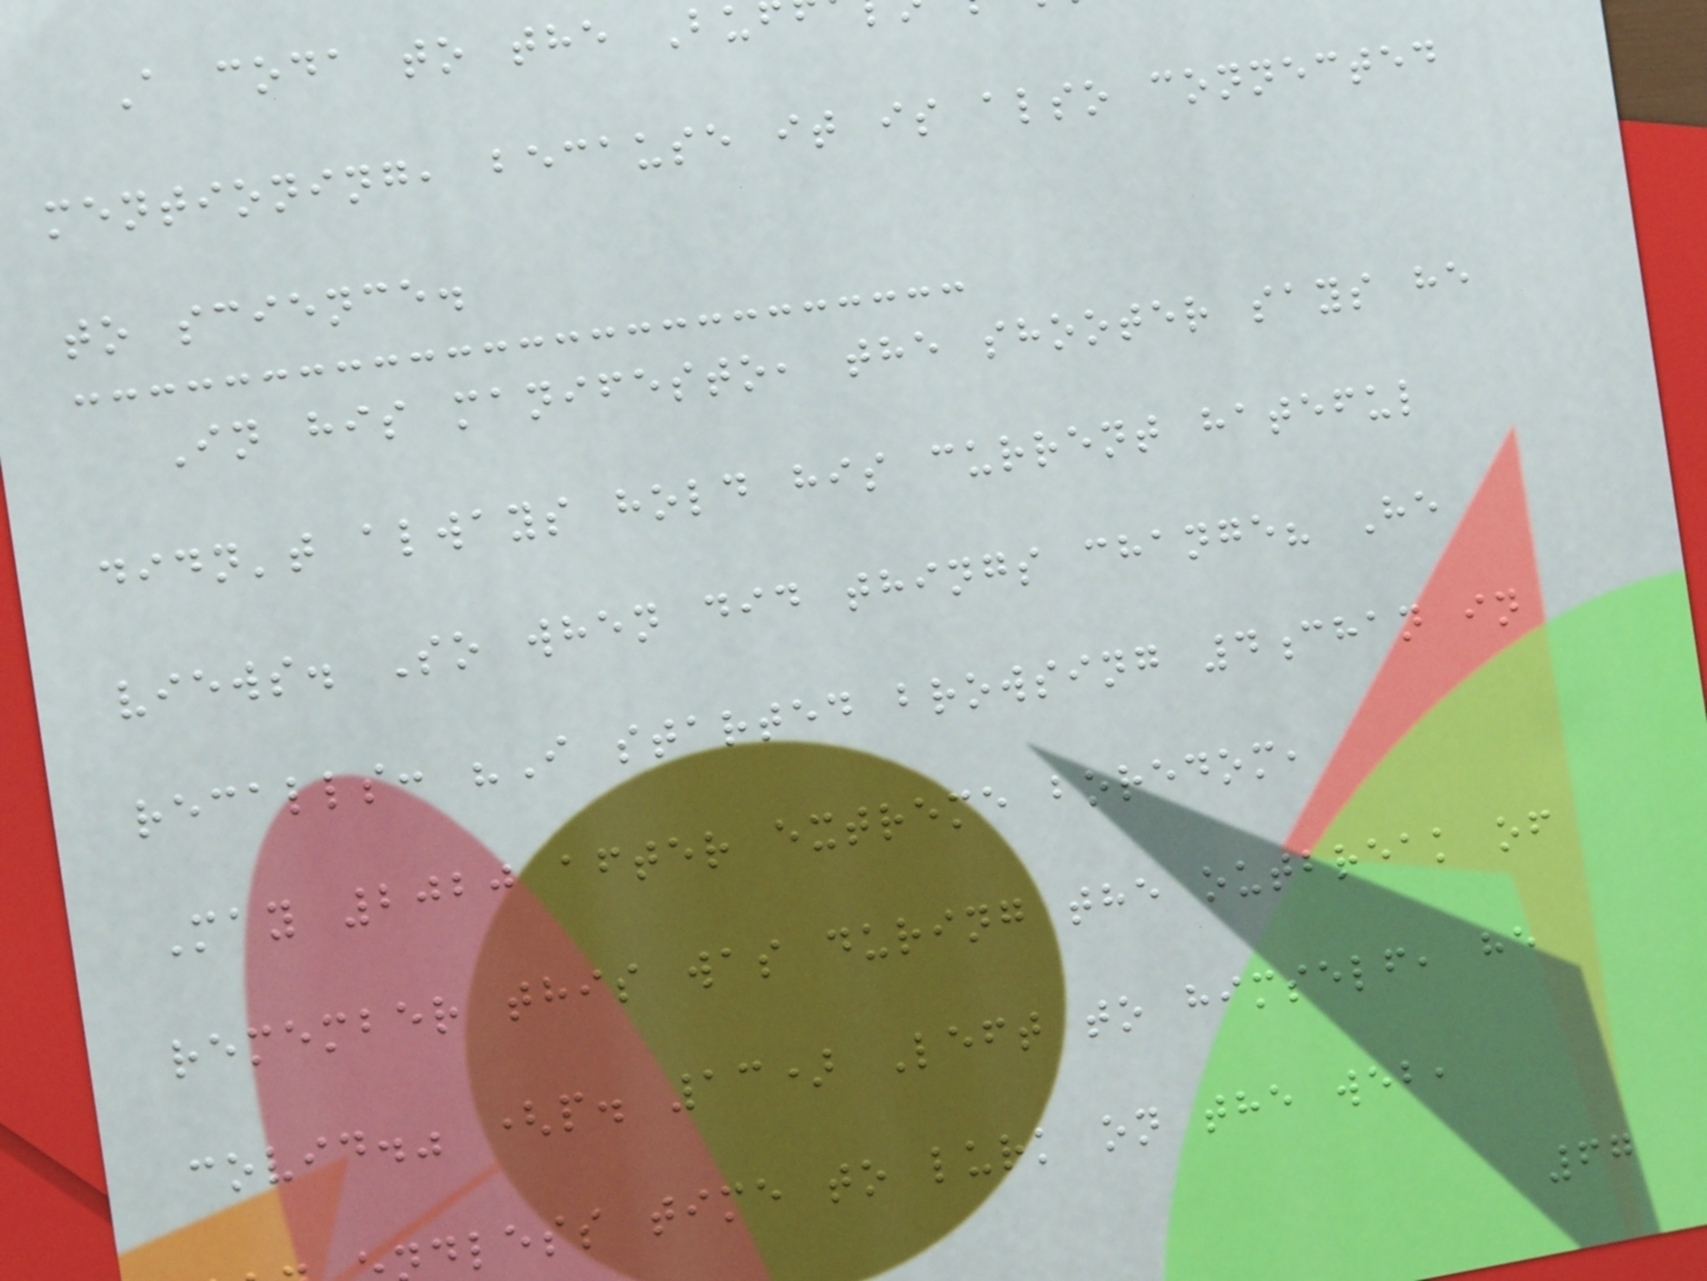A coda to the Bu
mentioning, because it is also connected
to science.
In his manifesto, the shooter says he
didn't always hold his current hateful
views. So when did things change? He
recalls: "I started browsing 4chan in
May 2020 after extreme boredom,
remember this was during the outbreak of
covid." (p. 13) Left to himself, he
dless time to lurk on the web,
67
